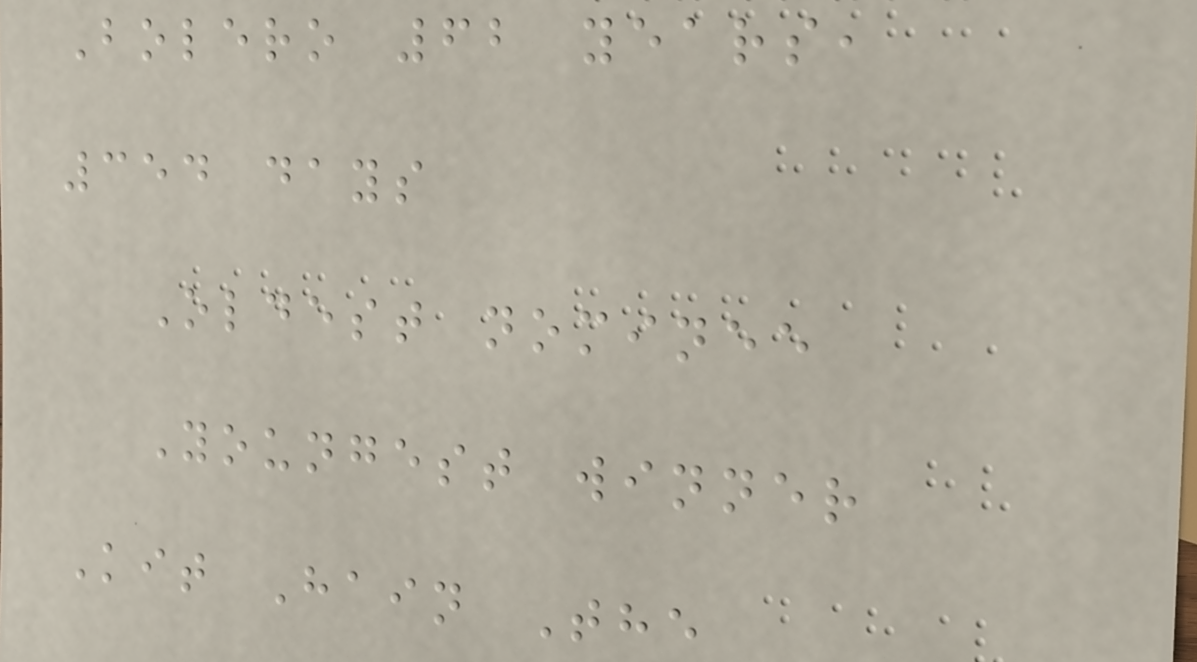Bolero 62 years,
354 days
Oldest nominee
Youngest winner
Kit Hain The
